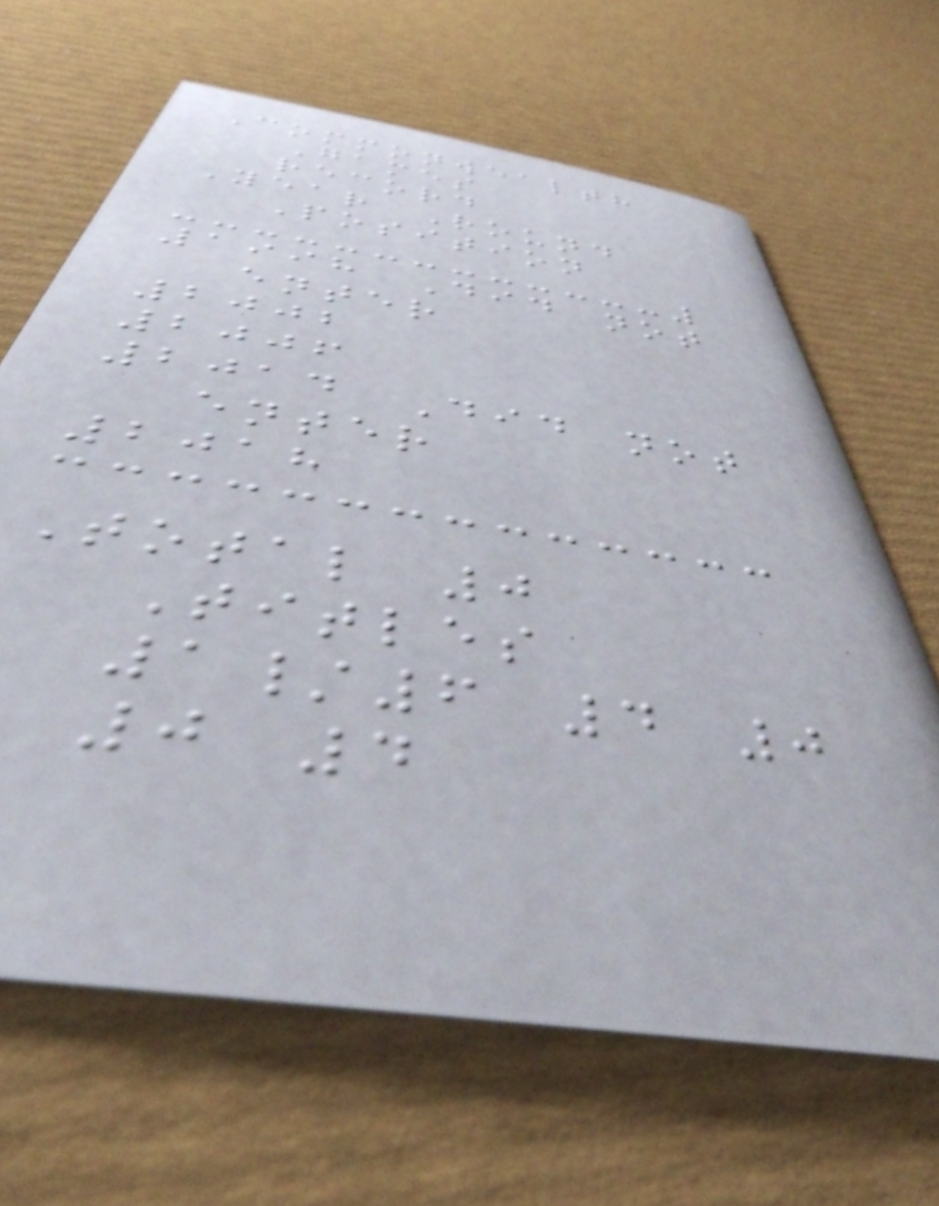Commonwealth
Games
record
Year Round
Position
1998 Did not
enter
2002
2006
2014 Did not
enter
2018
Total 0
Titles
1/6 4 0
0 4
